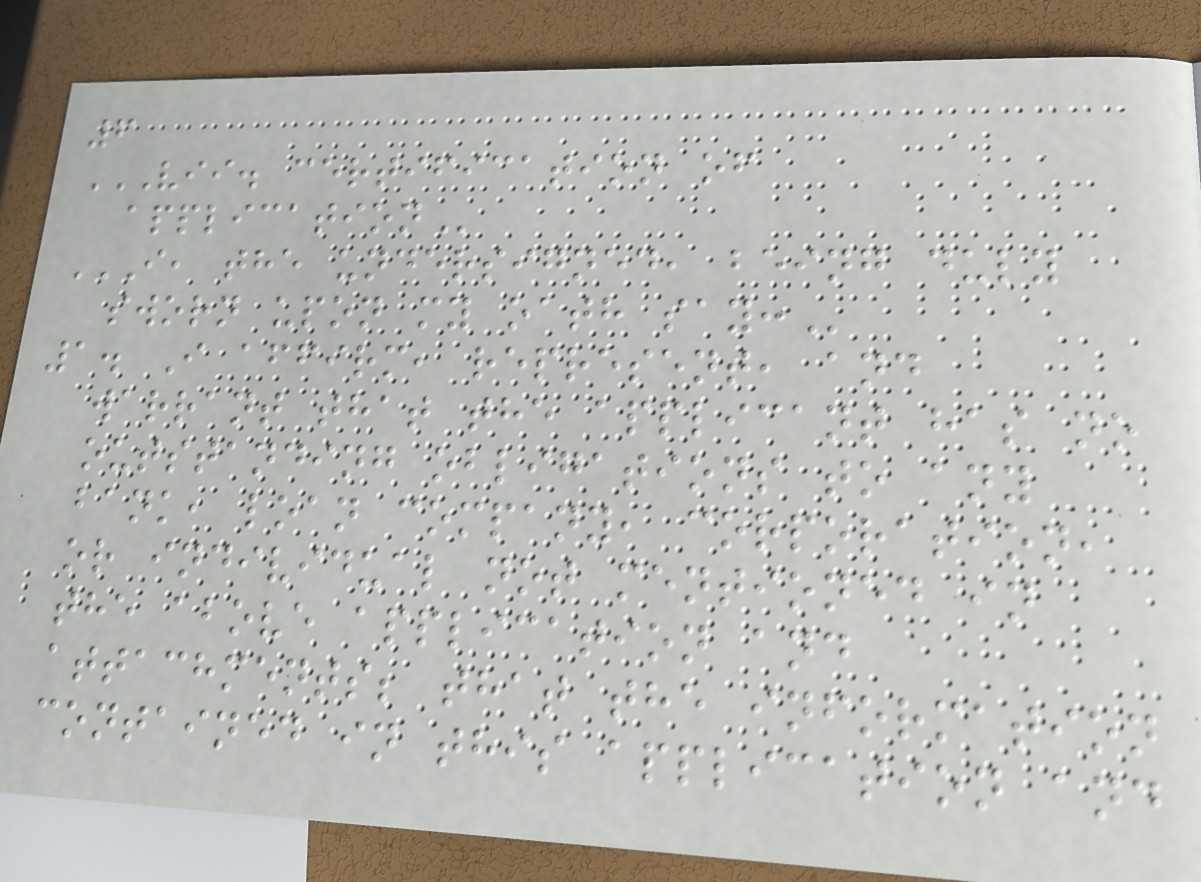6
VII. CERTIFICATION OF
APPLICATION
I, THE UNDERSIGNED, BEING DULY
SWORN UPON MY OATH SAY:
1. I affirm, represent, and
warrant that the applicant has no
outstanding obligations to any
bank, loan company, corporation,
or individual not mentioned in
the above application and
attachments; that the information
contained in this application and
